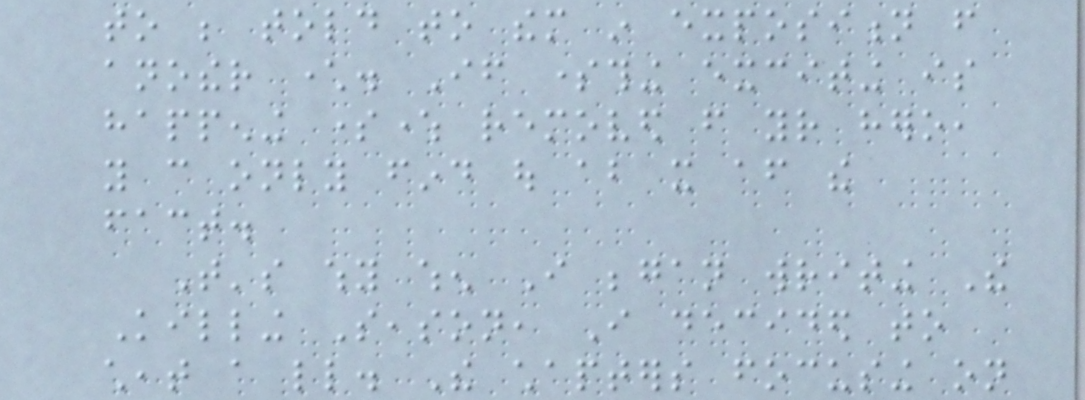to be told to them in exposition from
another character. If something exciting is
happening somewhere removed from your hero,
you can only find out about it after the
fact.
That's why when I began writing The
Killing Season, I decided to
cheat a little. The chapters focusing on
